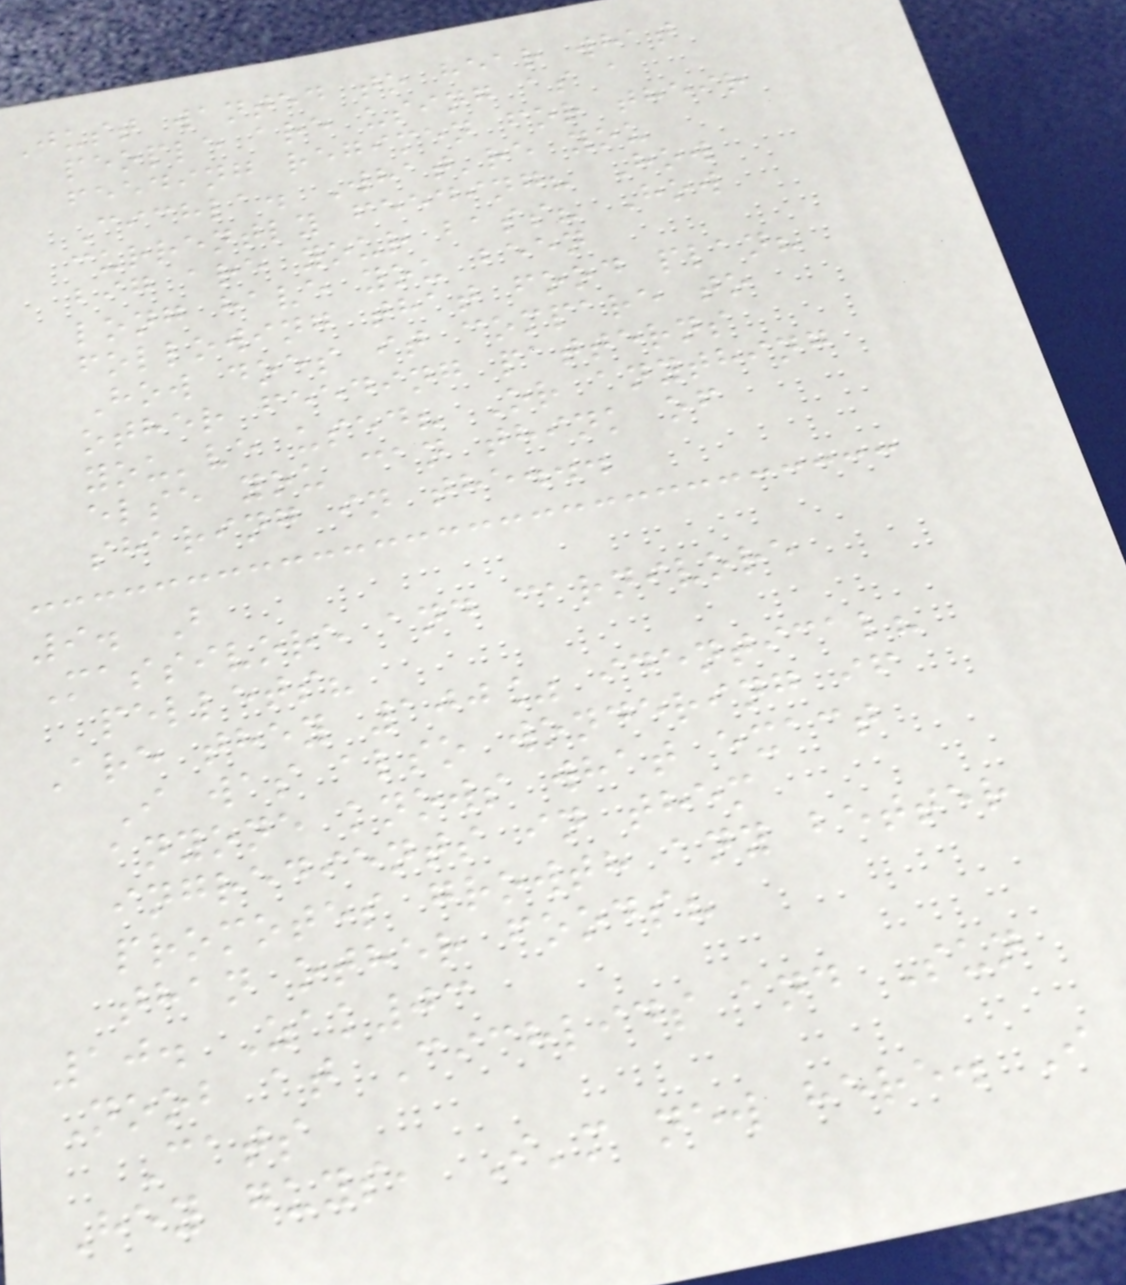Just wanted to hear what
people are using as a
feeding regimen for their
Cichla. What're you
currently feeding? How
big are your bass? How
long have you been
following that food plan?
How does it compare to
other feeding patterns
you've used? Or anything
else you can think of
sharing in the...
9. B
Massivore and carnivore
pellets?
Are they 100% identical?
I was also wondering if
anyone knows what exact
ingredients in them
promotes growth any better
than other foods?
10. Zak03
Noob at Cichlids and Sun
Cats
Hey guys, I'm new here. I
